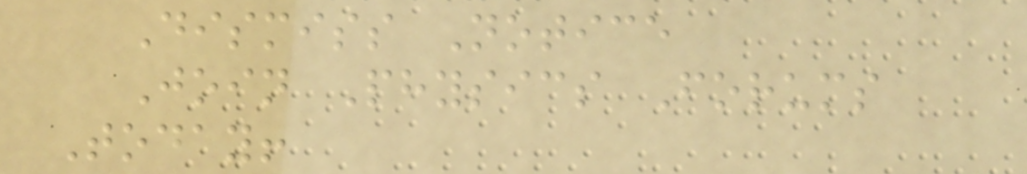Dismiss Notice
Join Physics Forums
Today!
